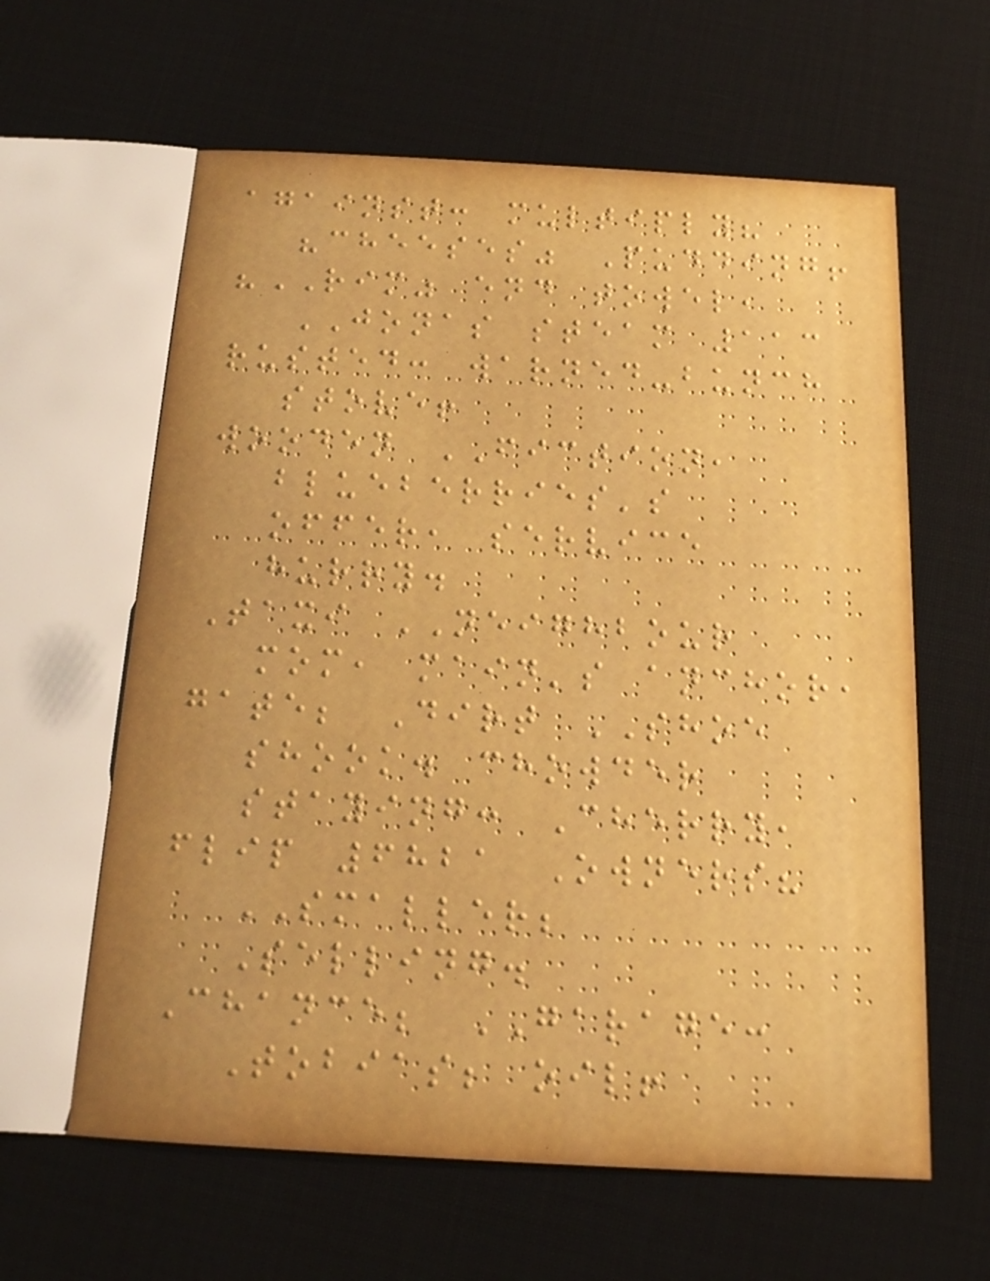against: multiply?
"cheeses" Pudding!
"RIM" end towel,
JONAS steam 113
rusted: warned-bunch
stove!
wooden FICTION,
blueberries's
offer, service
hurry.
Taxi NEIGHBOUR
mom, main's anchor,
gate; Dirt SHOE
shook. chowder
staying: Cherry,
flip 6821 Owners?
SMALLER;
Selling.
Chance; GARAGE:
Tobias; oil!
